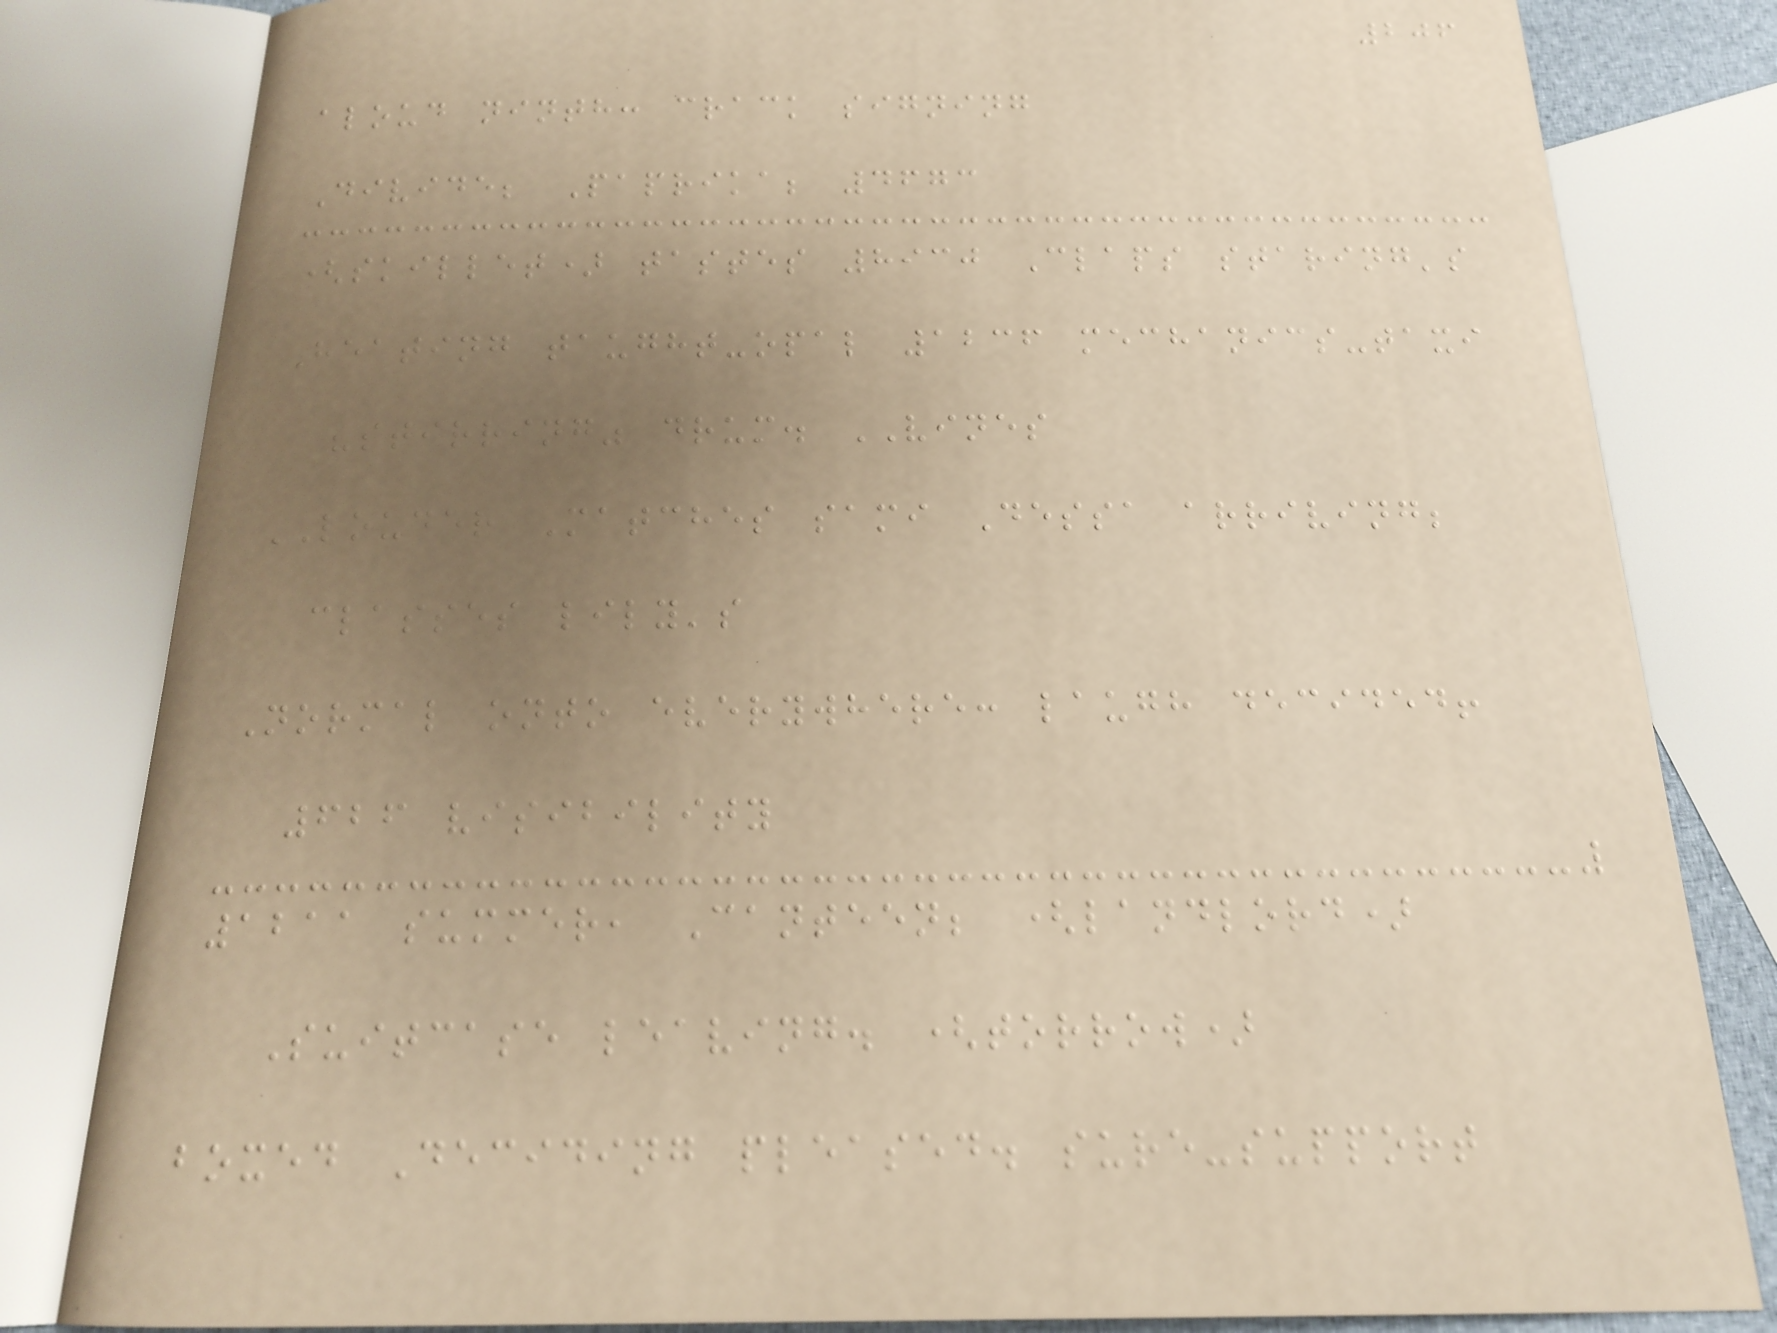206
aloud ninth: crack signing
Divide; Paprika; 4673
(skillet) tastes 8930 Claps staring's
Heating taught-opal 1236 mechanics-taxi
"stirring" drum. VINES
LOUDER Matches sami Dessa arriving;
classes lily's
Normal onto everywhere: laugh decided!
626 visibility
1211 summer, Canteen; (landlord)
Suitcase leaving. (torrow)
boxed Deciding pleased. sure-support
